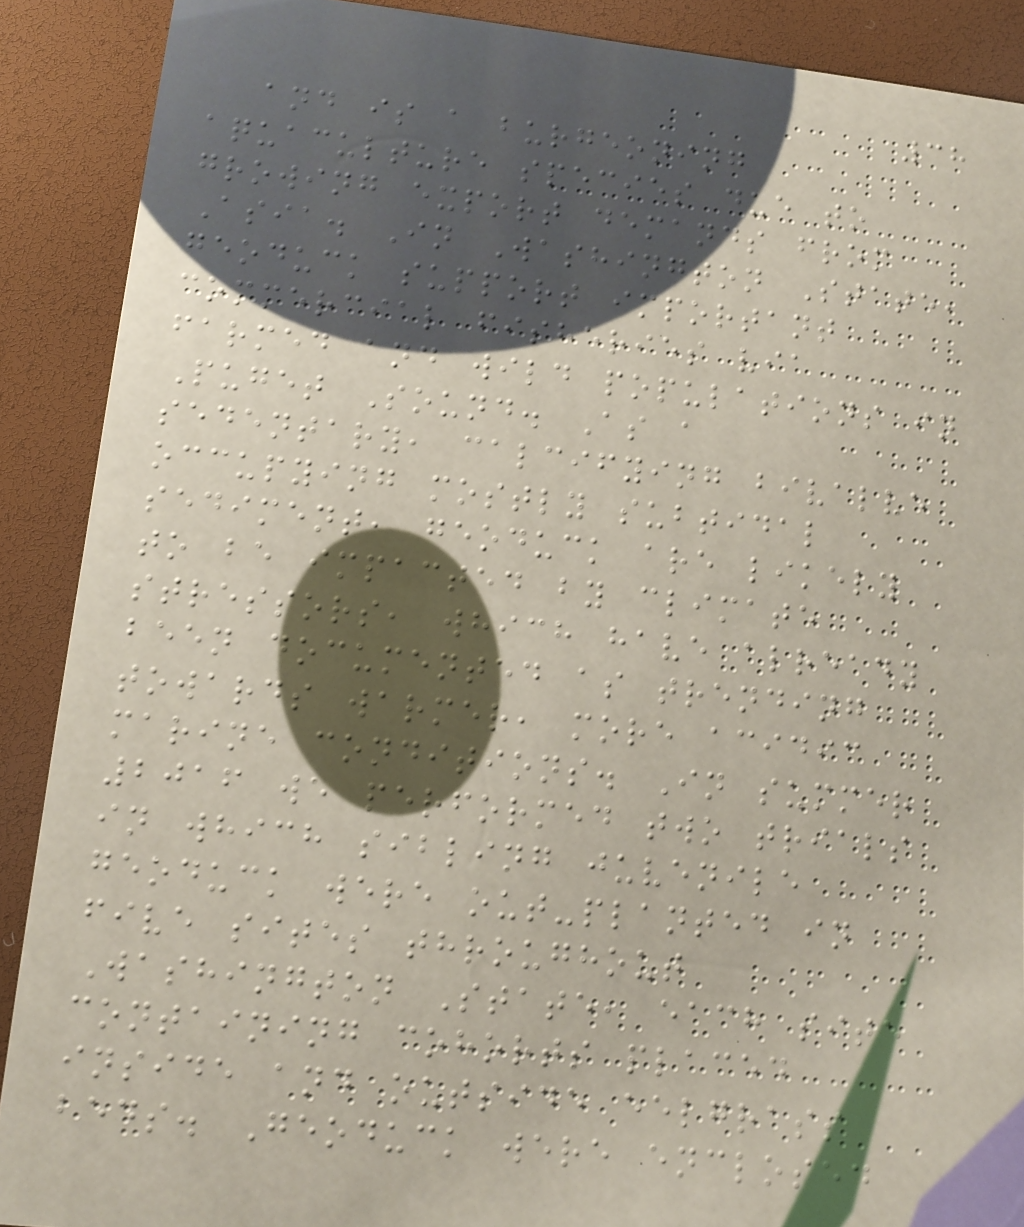38
and is a burgeoning
aquaculture species due to
growing export demands from
Asia. In Washington State,
geoduck support important
commercial fisheries via
farmed and wild populations in
Puget Sound. As a
sedentary, calcifying bivalve
occupying mostly subtidal
sediment, geoduck are likely
to be impacted by climate
stressors, which have already
been documented as trending
towards warmer, more acidic
marine conditions. In summer
2016 we performed two trials
in which sibling juvenile
geoduck were out-planted in
five sites throughout
Washington State, each site
containing cohorts placed
inside and outside eelgrass
beds. Geoduck were enclosed
